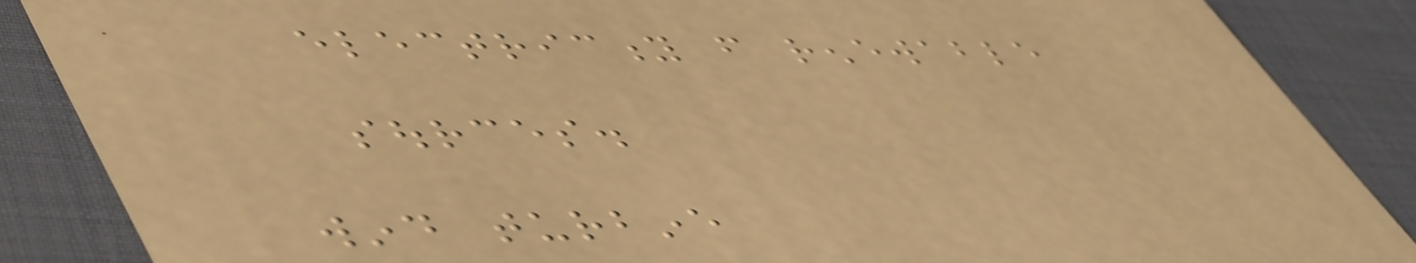electricity from renewable
sources.
wind turbine
